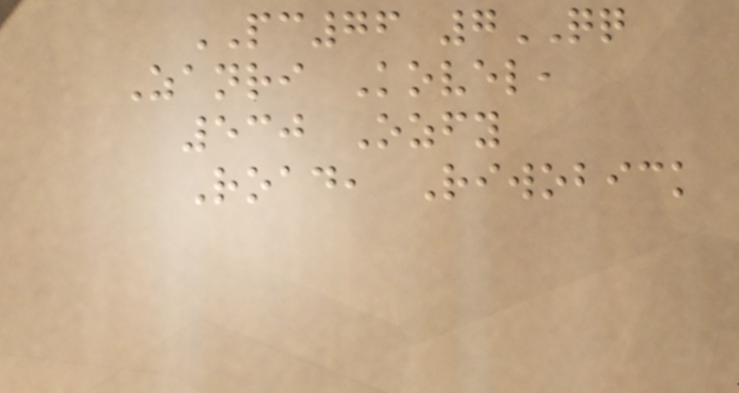PC76 7QQ
Zanri Kovel,
530 Ozfy
Road, Riwobick
